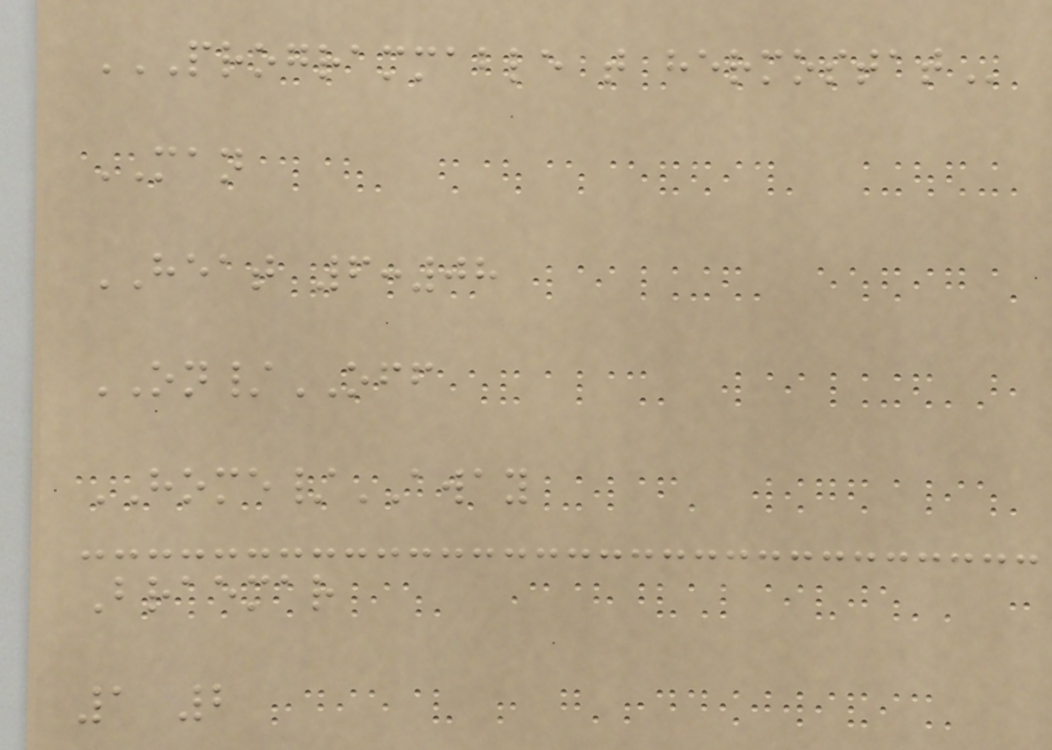PROGRAMMABLE T HERMOSTAT
MAN
HEAT 6:08
ON/OFF
HOME/AWAY
Braemar
1 2
